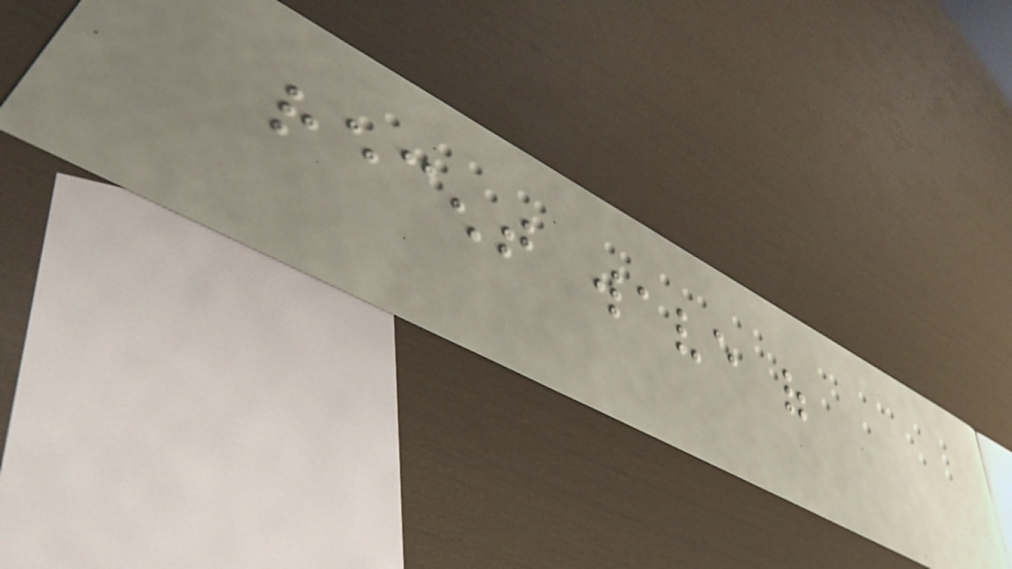recent wave of
